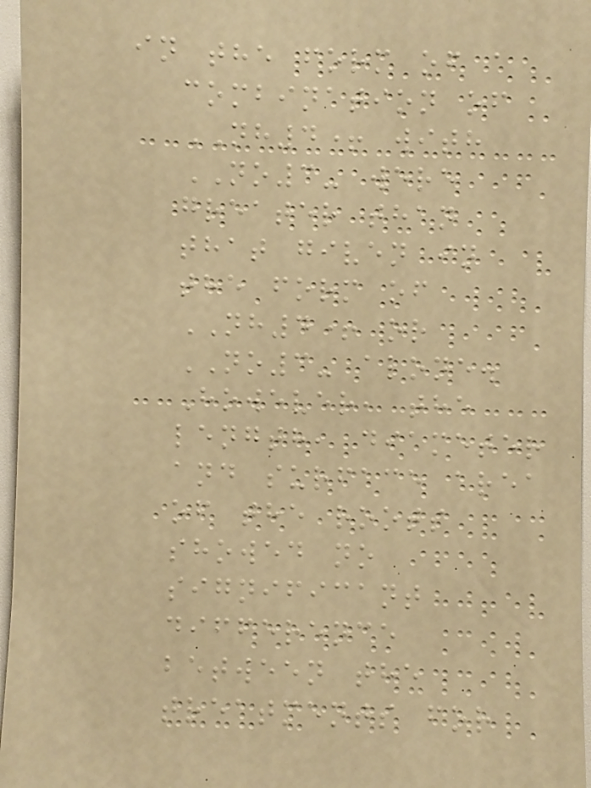in the form of a
combination of
NH4+ with
NO3- were
greater than
that given in
the form of
NH4+ or
NO3- alone.
However, the
length, diameter
and surface area
of the roots
showed no
significant
difference
between the
treatments for
